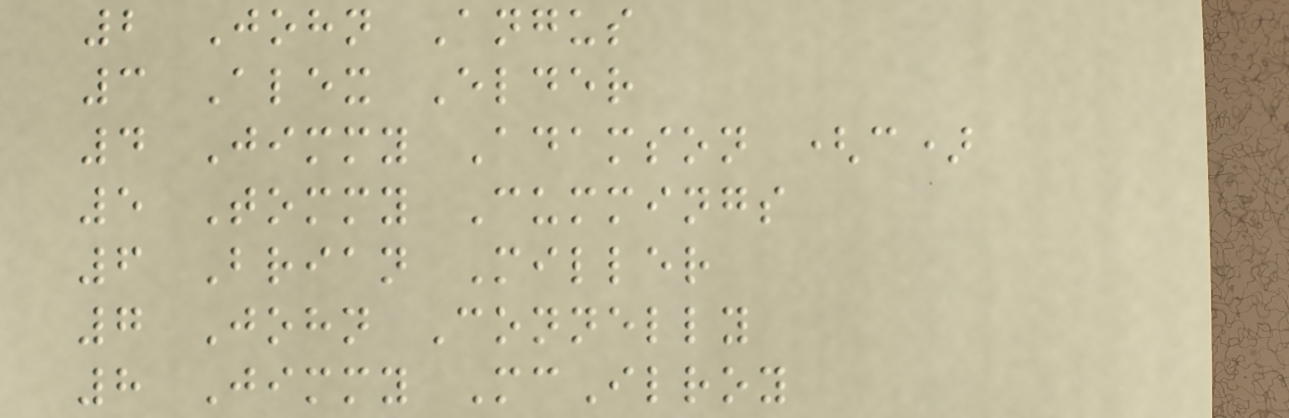2 John Angus
3 Alex Elder
4 Jimmy Adamson (c)
5 Tommy Cummings
6 Brian Miller
7 John Connelly
8 Jimmy McIlroy
